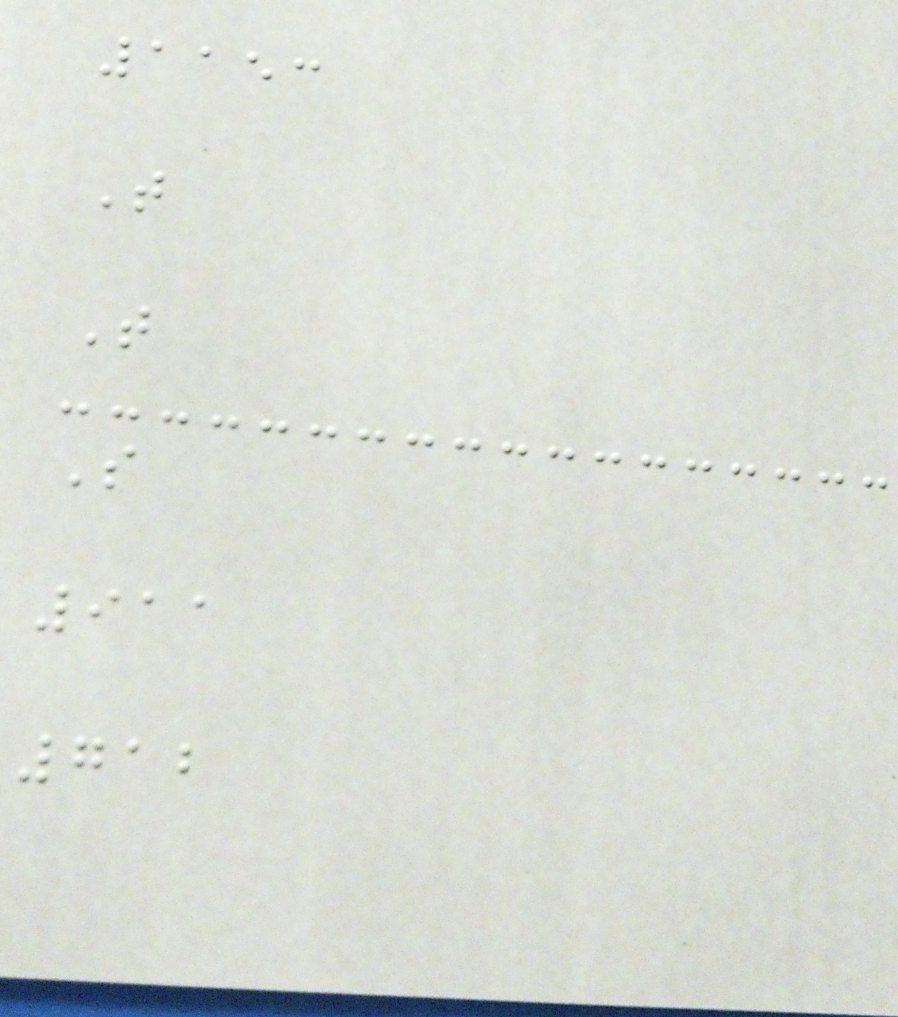1153
T
T
S
911
712
